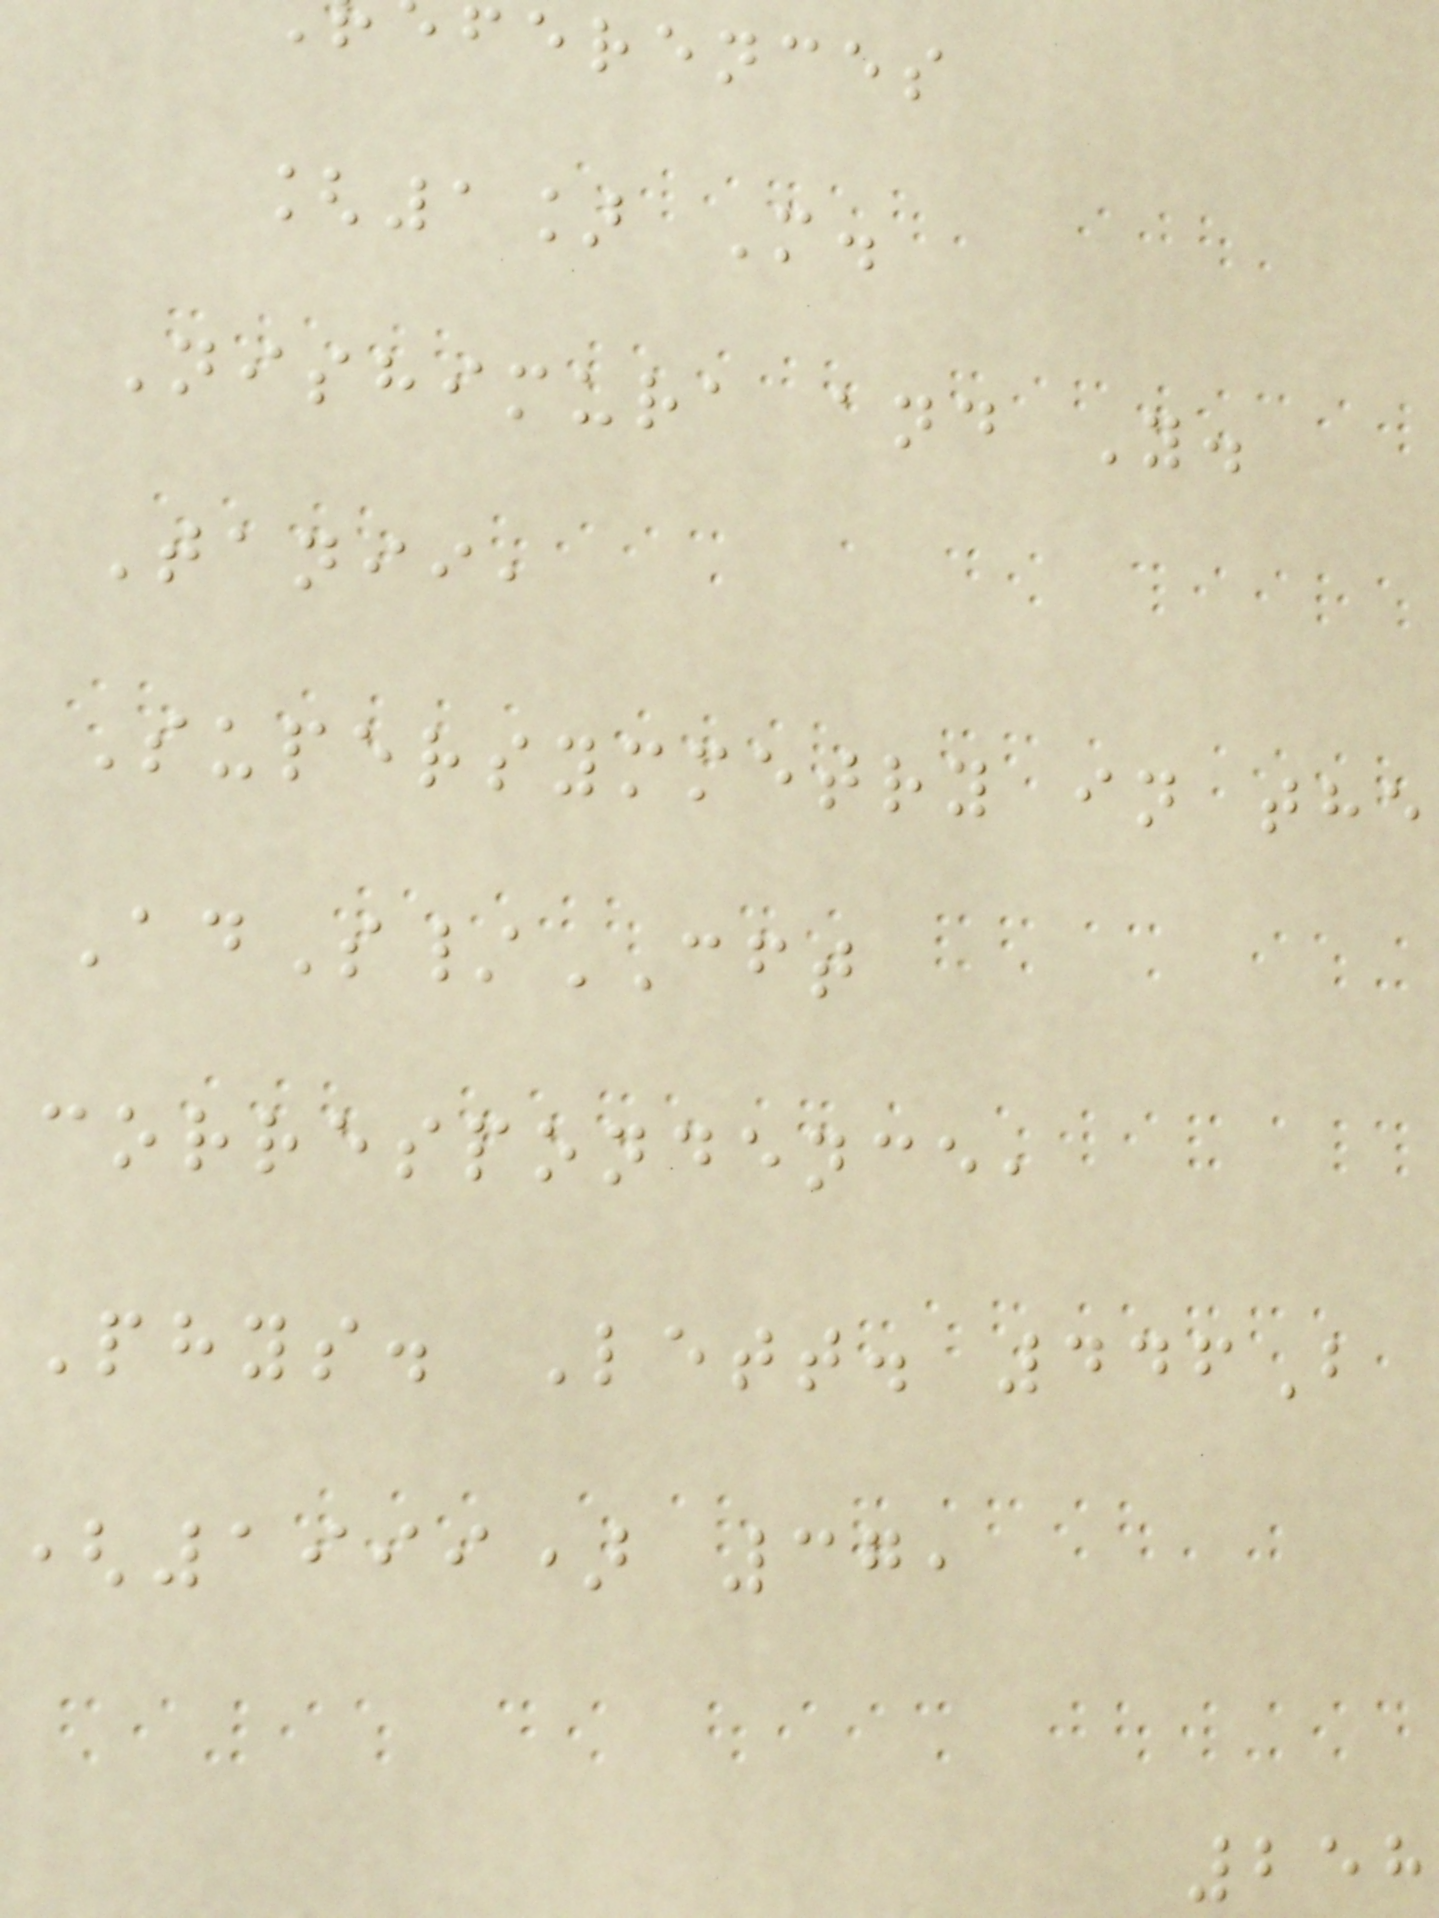ferences
[1] M.
Nishimura and Y.
Tanii,
Supersymmetry in the
AdS/CFT
correspondence,
Phys. Lett. 446B
(1999) 37,
258
